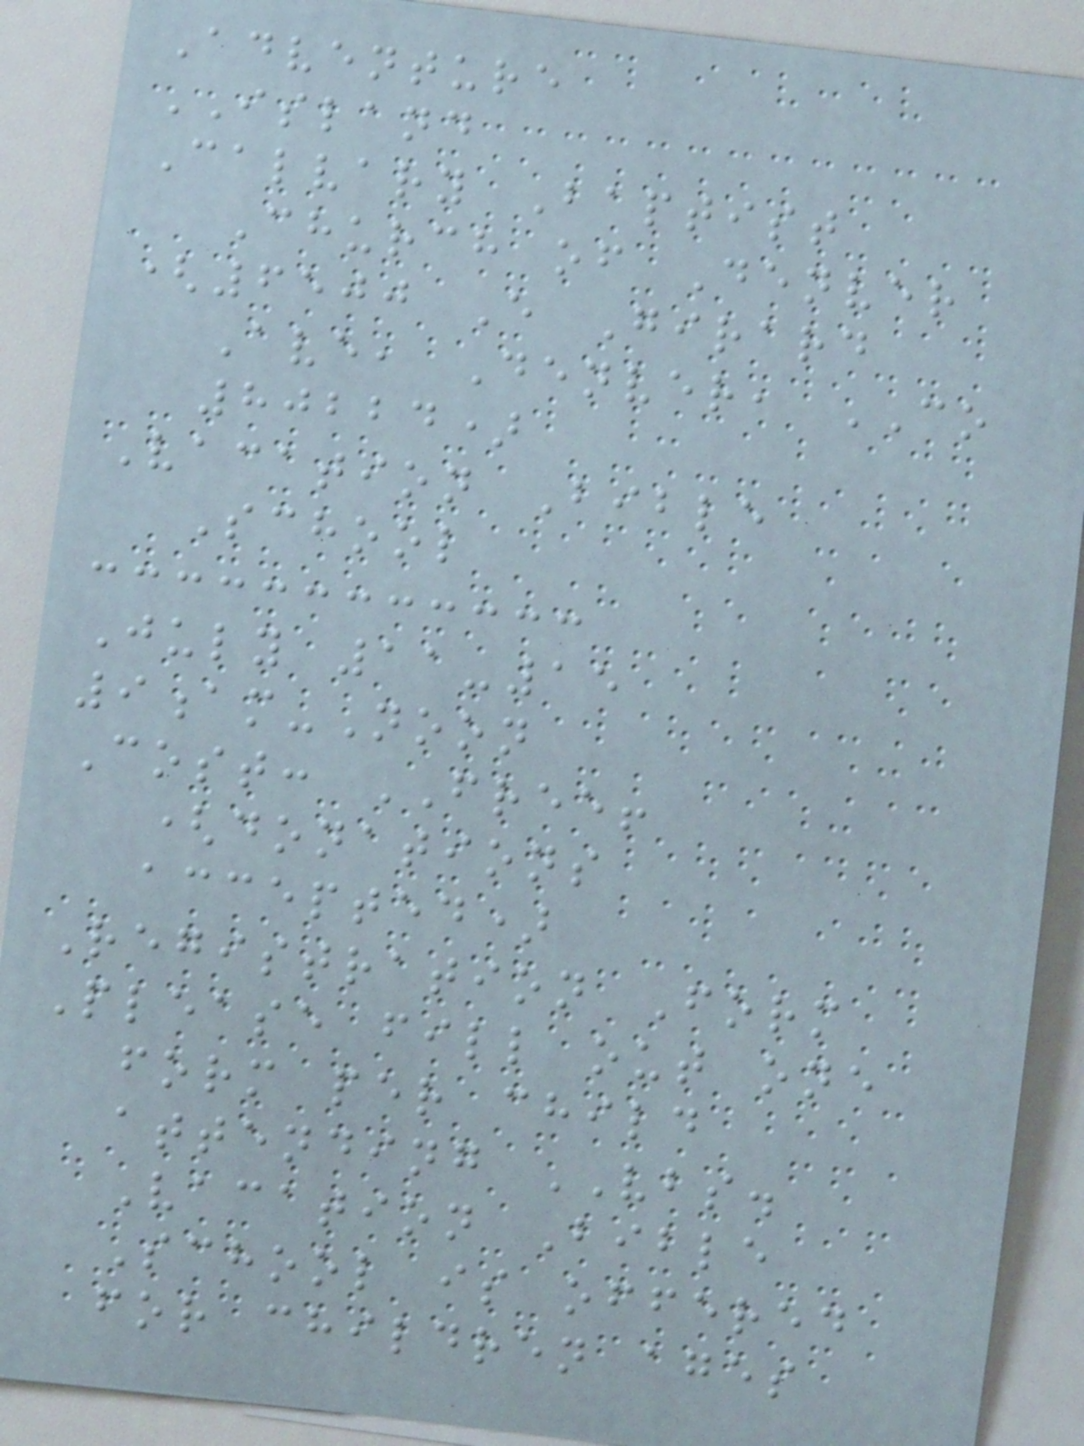Adventure
ISLAND
Calvary Baptist
Church of Denver
(6500 E Girard
Ave, Denver, CO
80224)
Vacation Bible
School
July 11-15
9am-Noon
Cost: FREE!
(donations
accepted)
Registration Form
Please fill out one
form per child
attending VBS.
Vacation Bible
School is offered
for children ages
